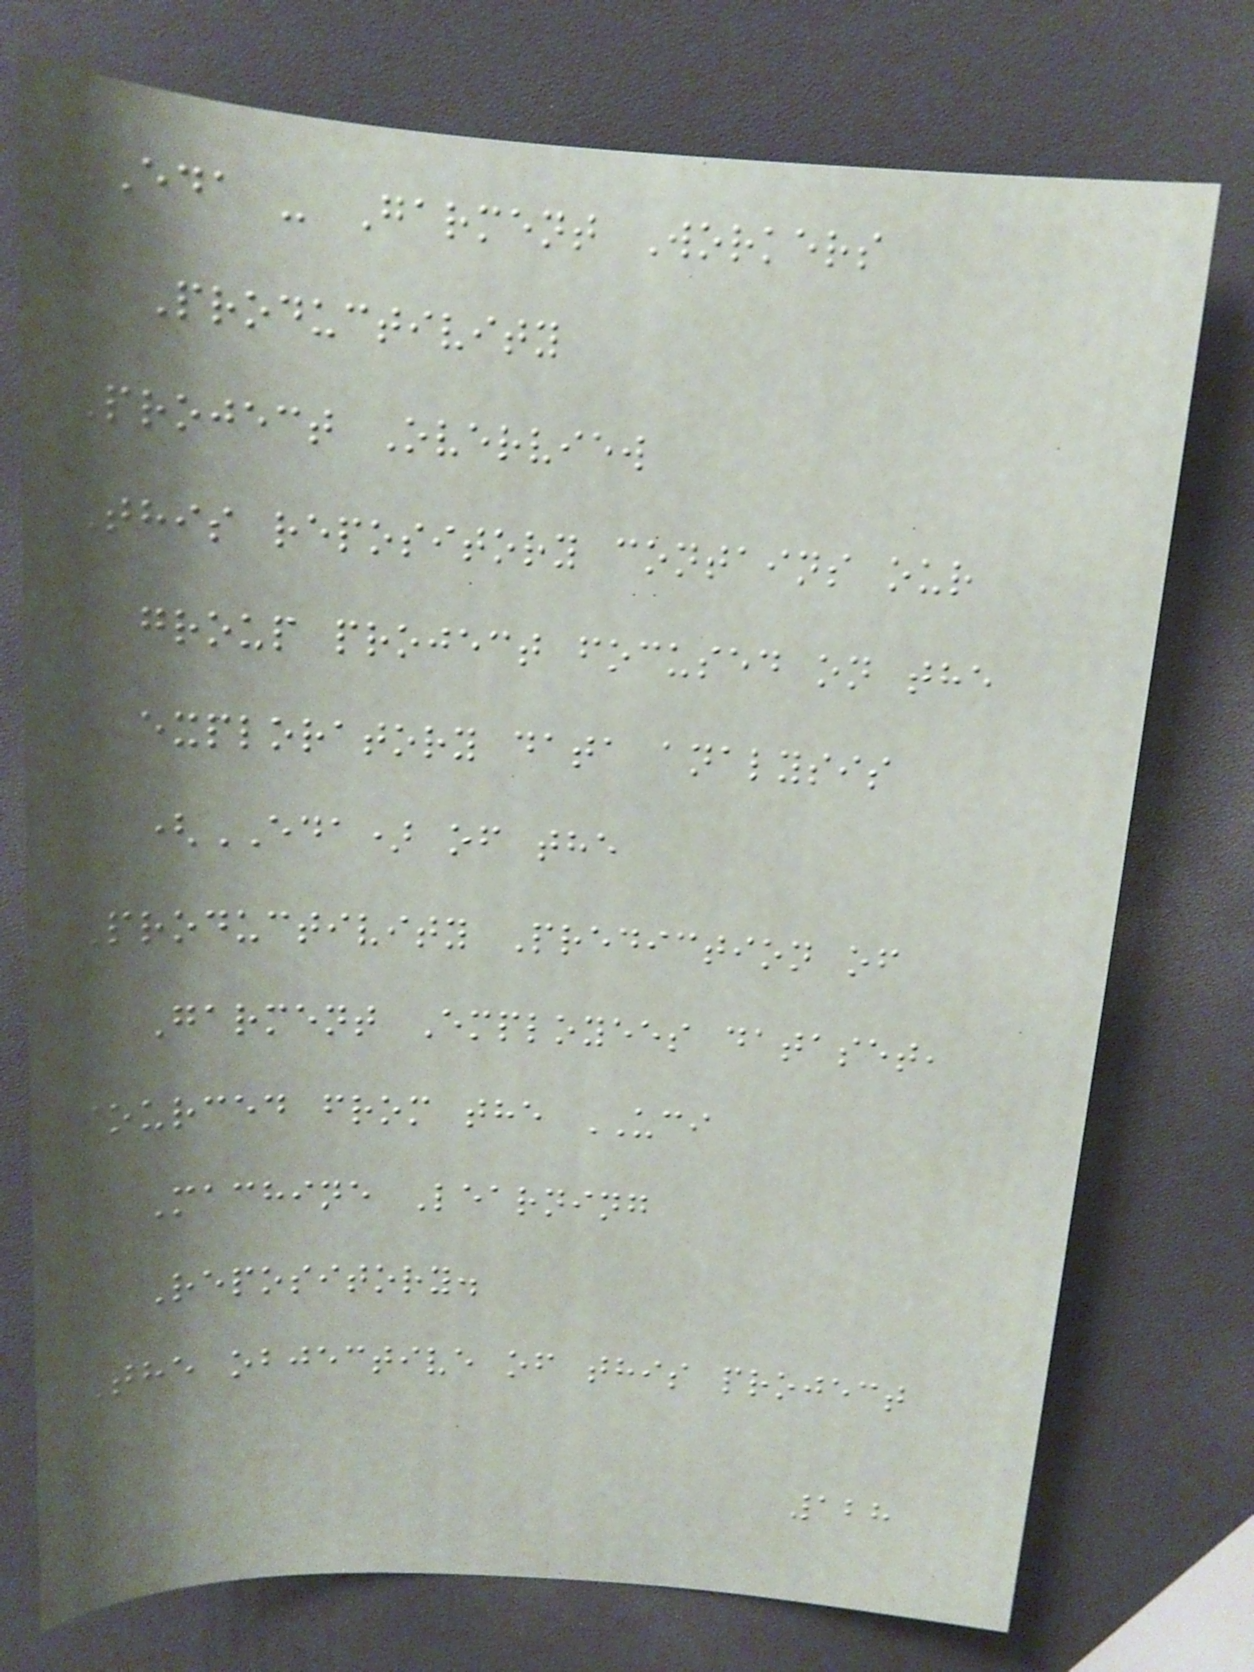EDA - Garment Workers
Productivity
Project Overview
This repository contains our
group project focused on the
exploratory data analysis
(EDA) of the
Productivity Prediction of
Garment Employees dataset,
sourced from the UCI
Machine Learning
Repository.
The objective of this project
128
